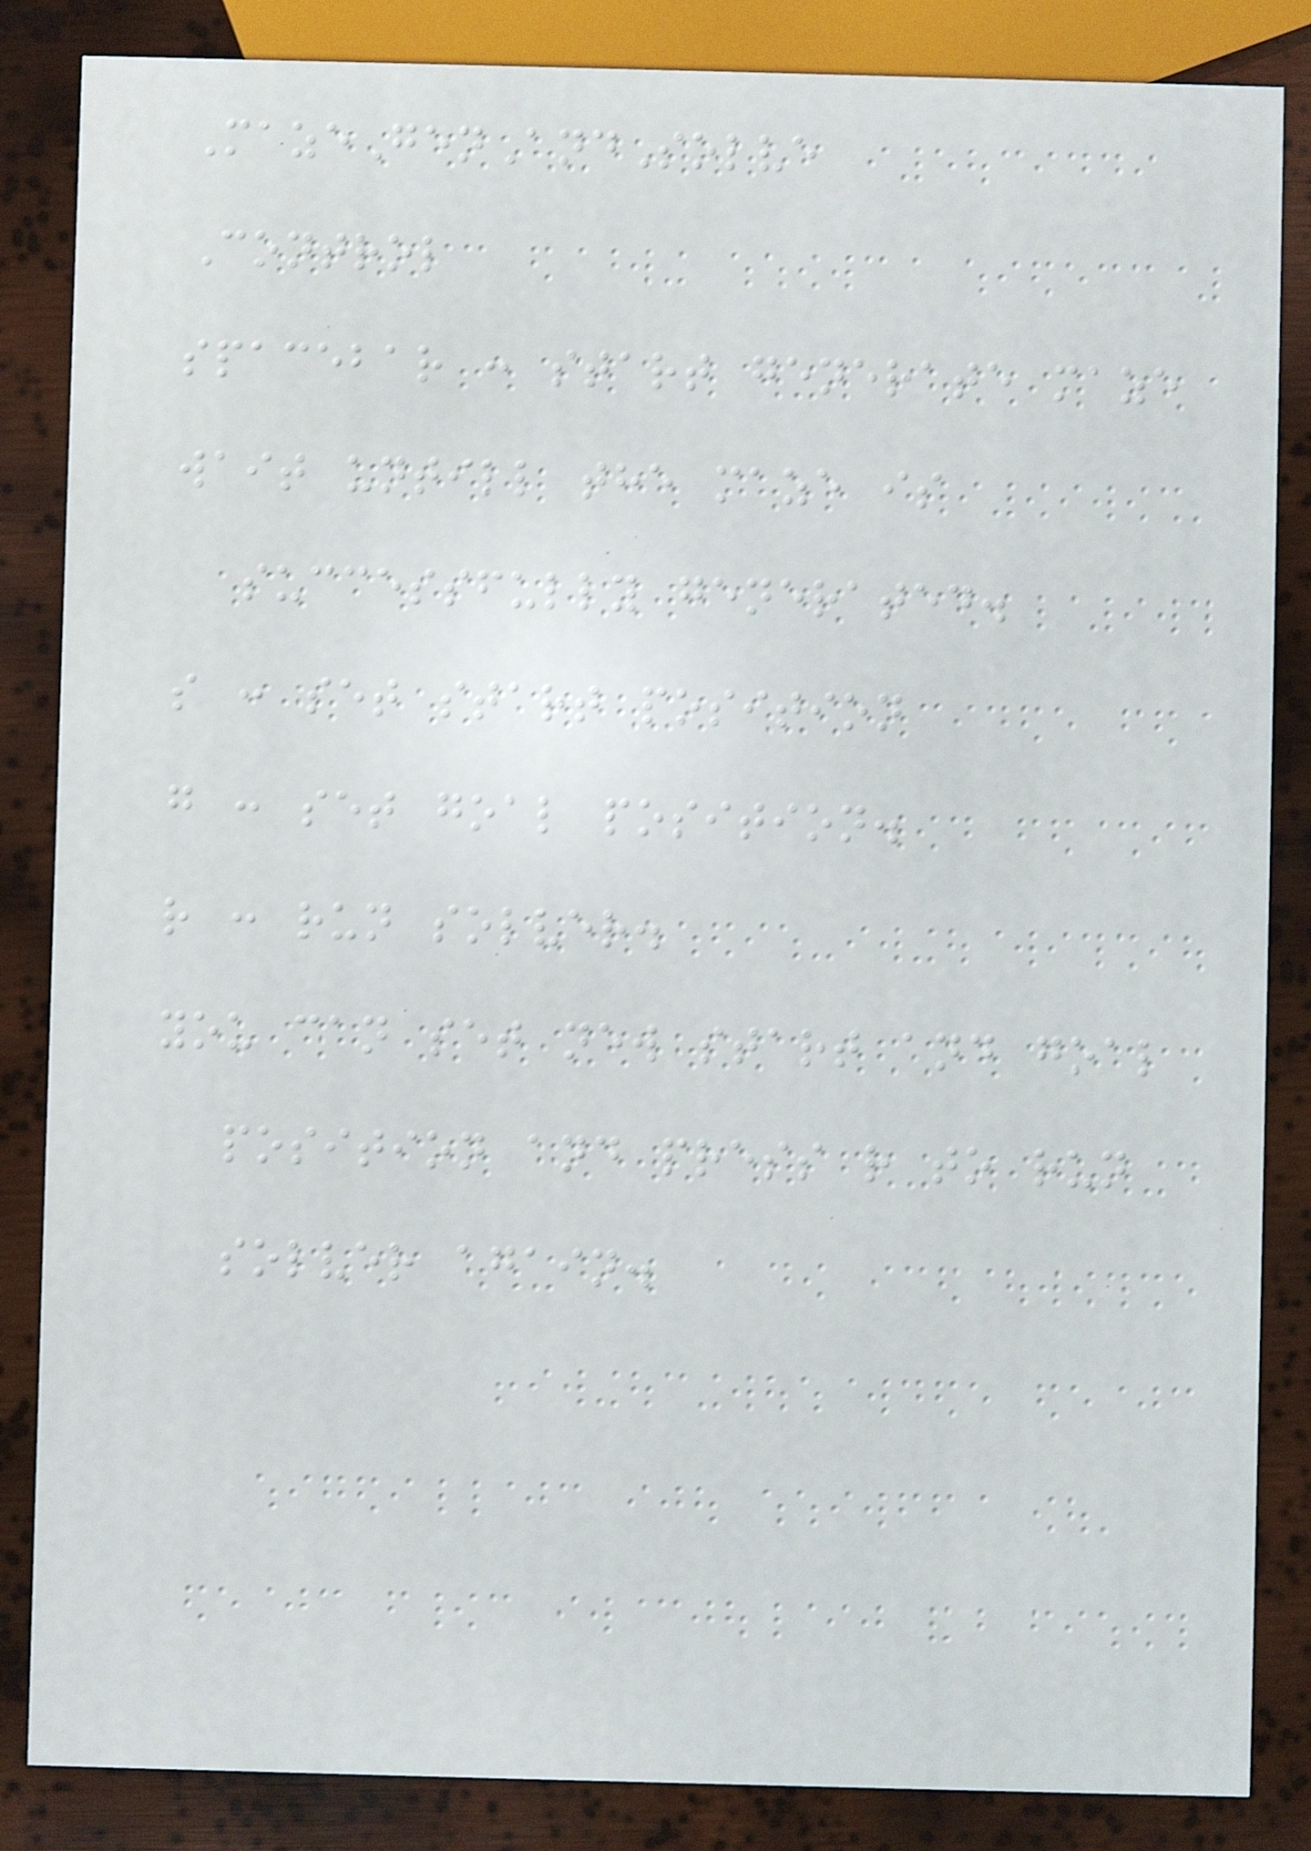MazeGenAndSolve
Control
spacebar : start generate maze
wait untill the maze is
successfully generated.
s : set start position
g : set goal position.
r : run solver.
you can set new start and goal
position and press r to run
solver again.
